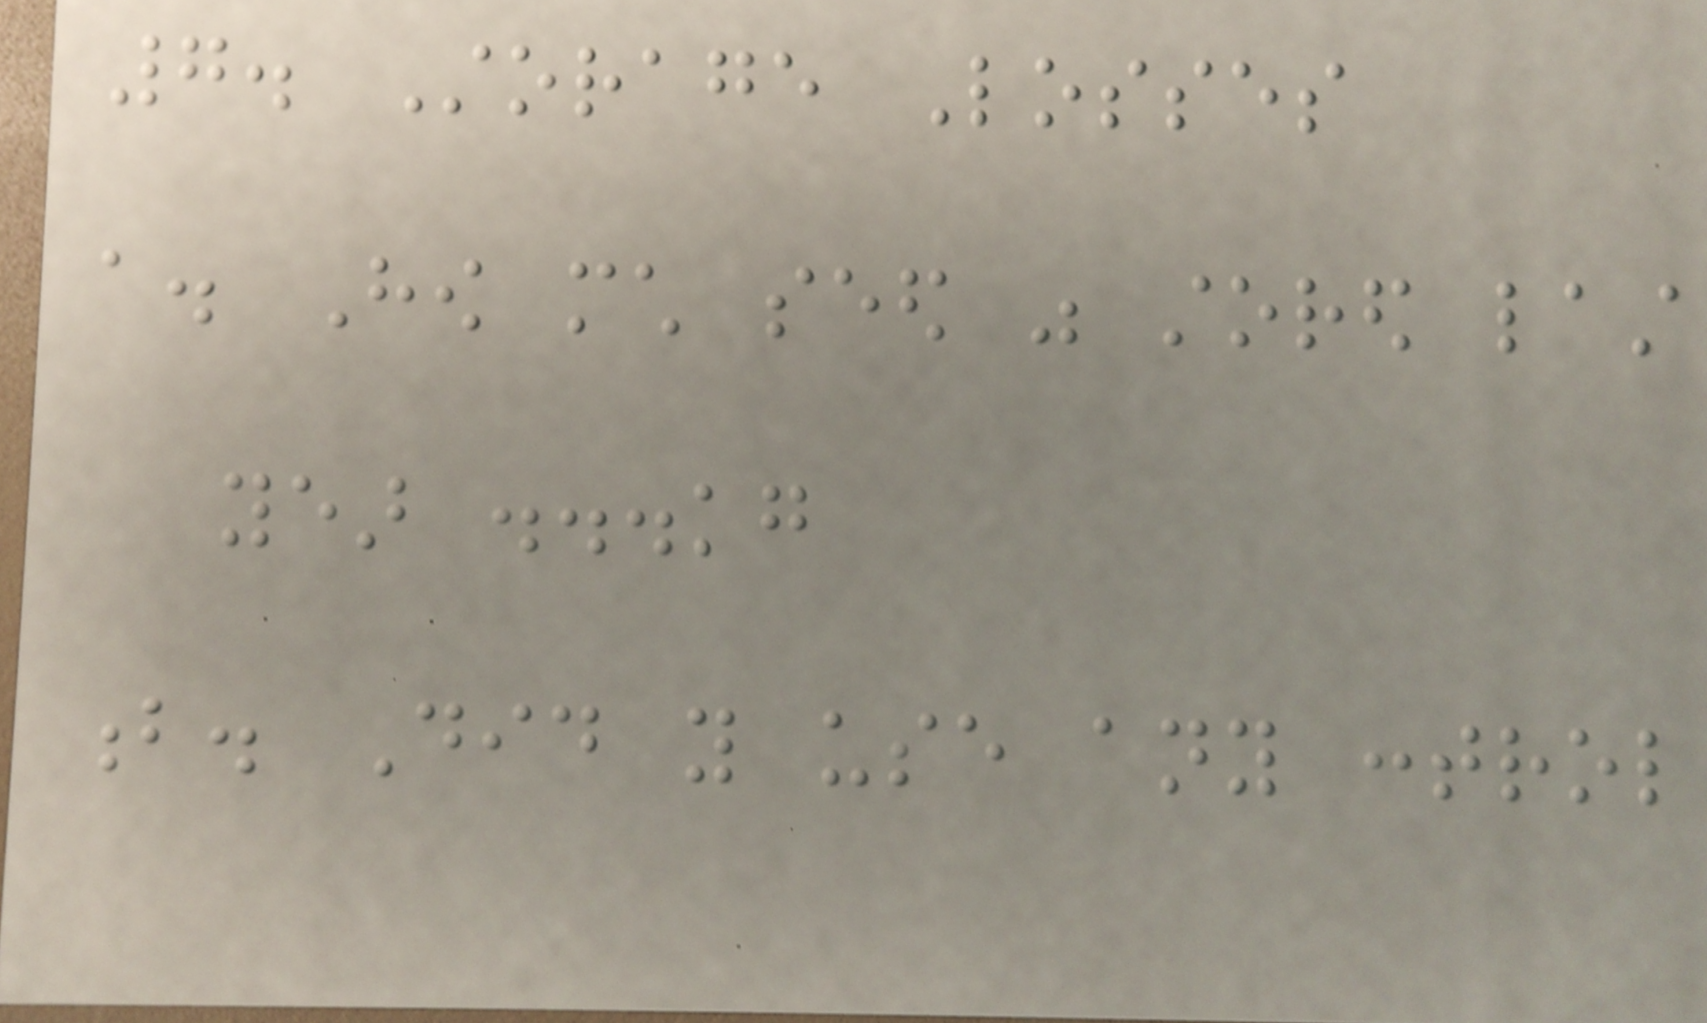7. Storage Losses
a. How much seed was stored last
year ...kg
b. Did you use any control
